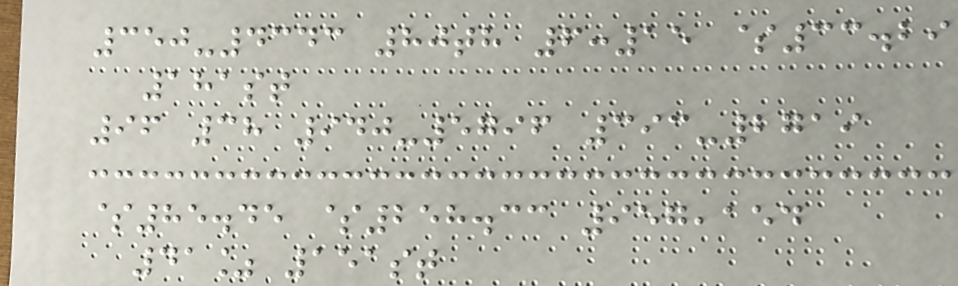350-4343 80th 6:15 $33.29
181st
96 38 940-5796 393-2719
$85.45 $258.33 957,154
41% 151st
